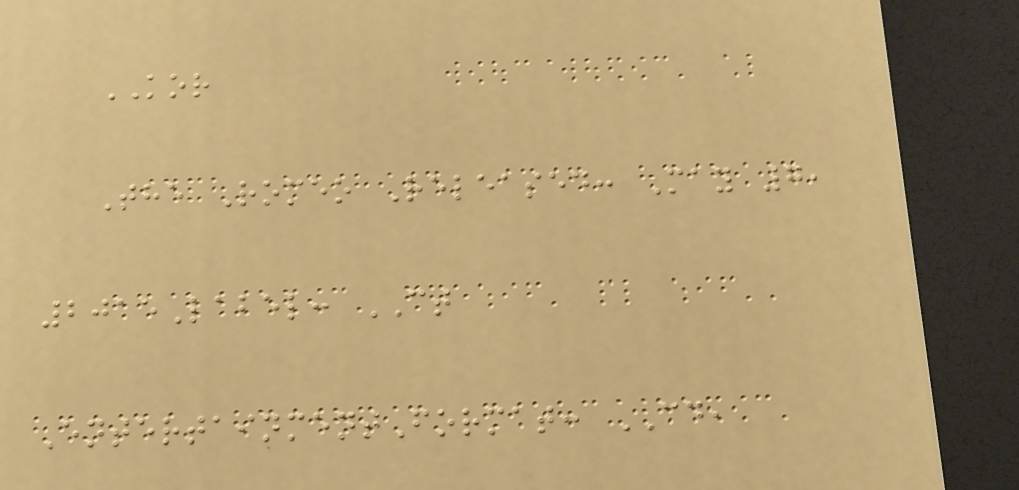KOR
The Romeo Released: May 7,
2015Label: CT
EntertainmentFormat: CD,
